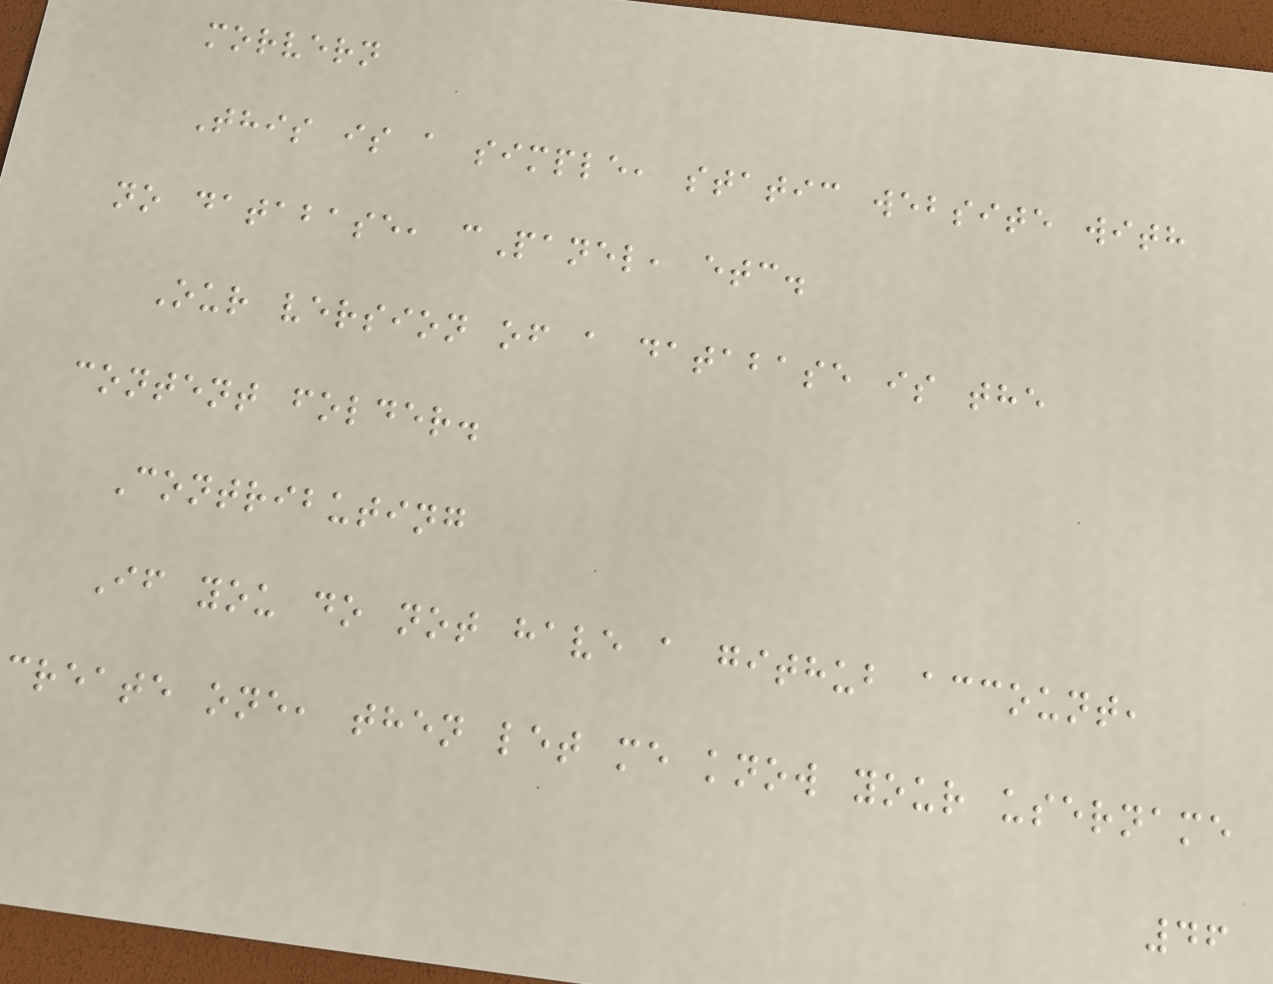morvern
This is a simple, static website with
no database, cPanel, etc.
Our version of a database is the
content folder.
Contributing
If you do not have a github account,
create one, then let me know your username
46
